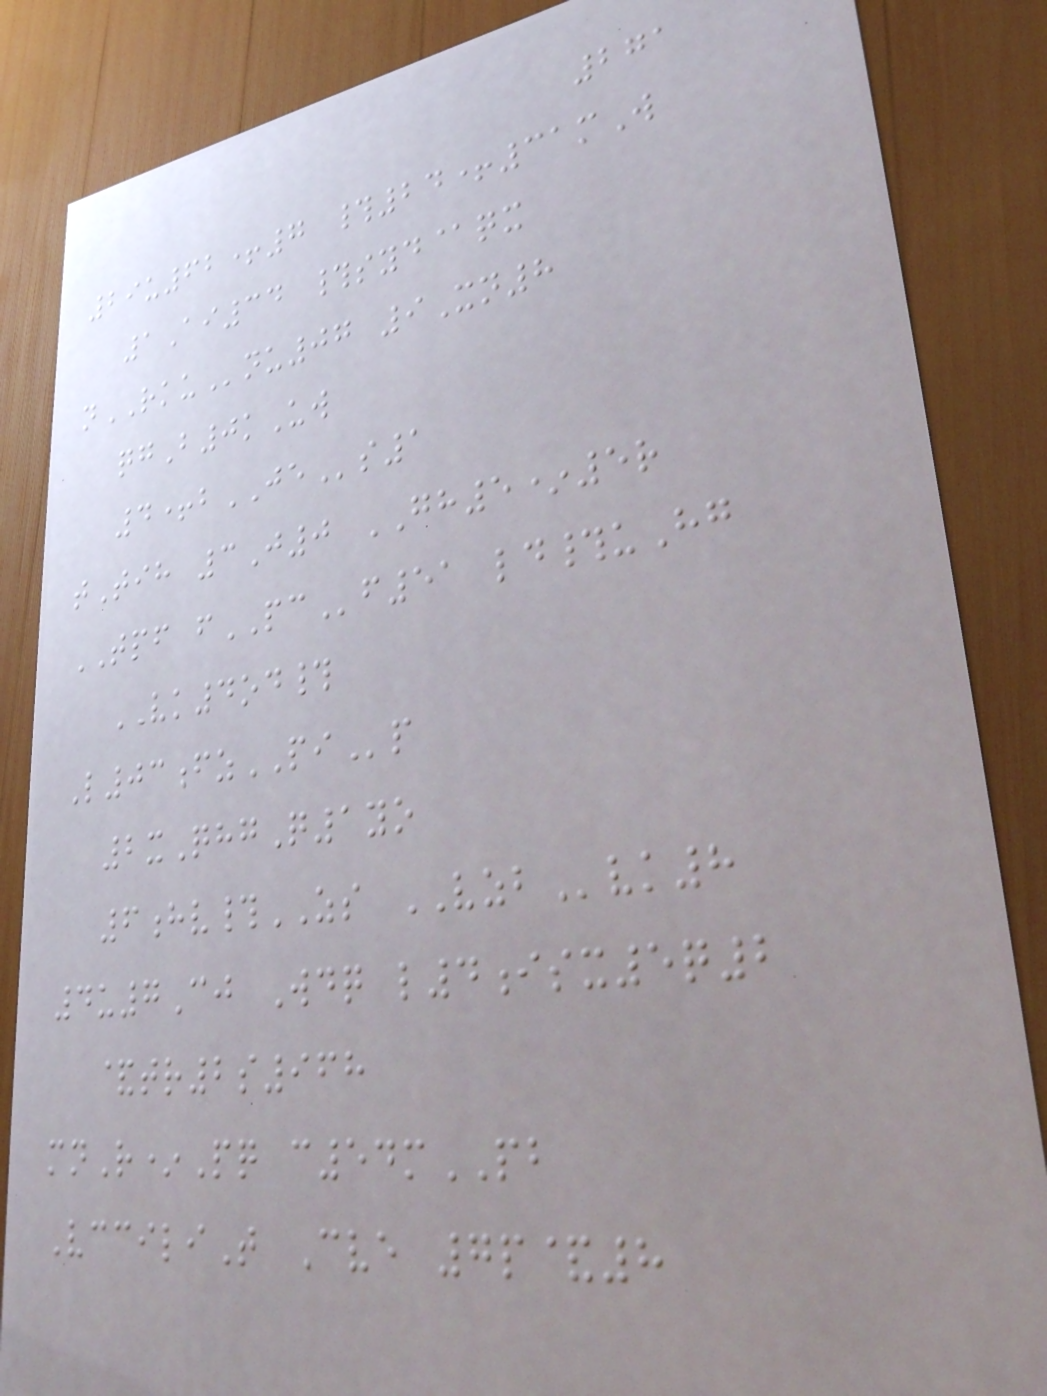271
29u62+7 #24+31mW
1Ai34 #syd@qx
nRKUnu07 9Xn8
qgB0kUw
4+bJEs1
tTih 3J0 GH5*5r
TPF fPCf51 ld#uHg
VK4od#
L03fzPIp
2xQhgQ1yo
6hv#ZS VZBvk8
4u7Cj Wdq l4isx5q2
&tr2s968
mnR*Pq c54mPB
VcciliT Cve 7p&8
